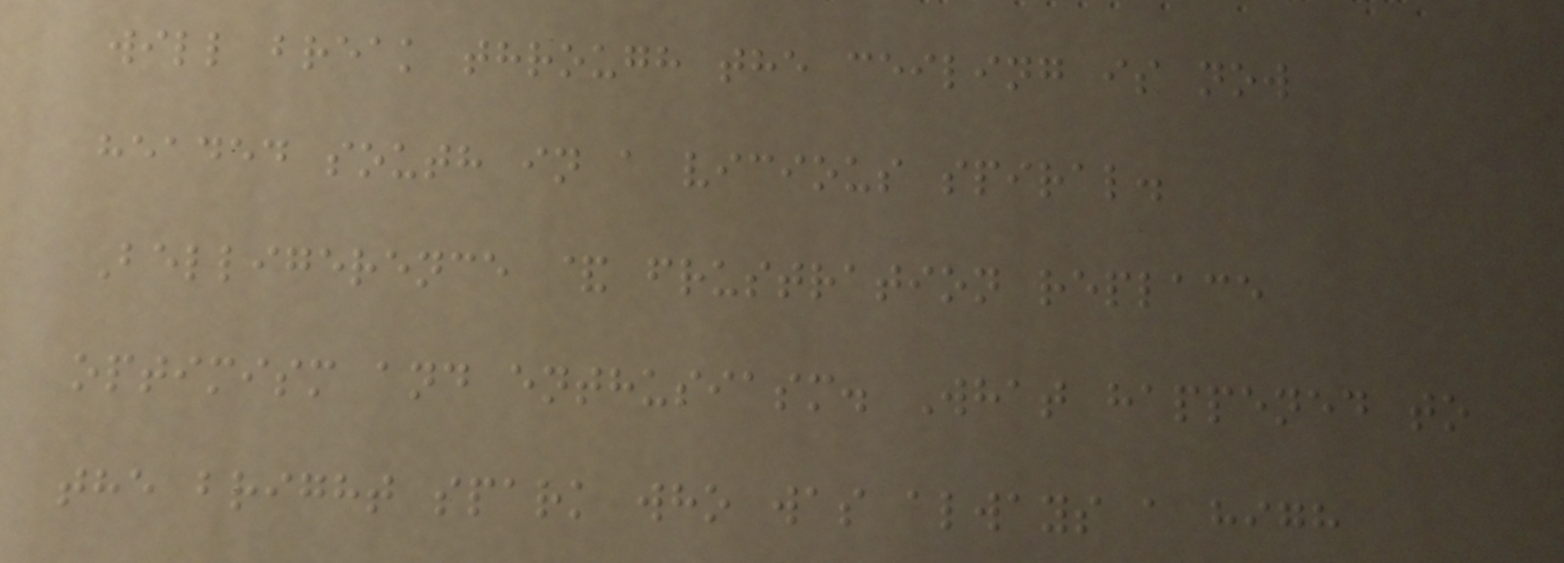will break through the ceiling is now
headed south in a vicious spiral.
Belligerence & frustration replace
optimism and enthusiasm. What happened to
the bright spark who was always a high
